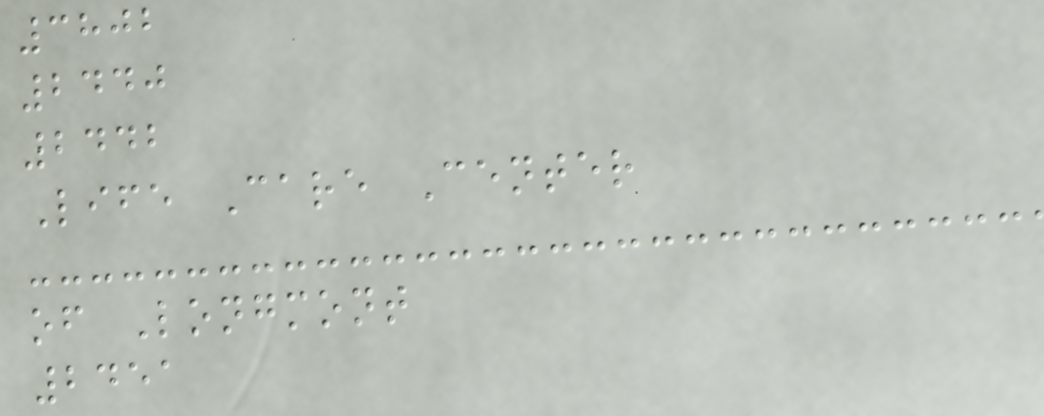3802
2440
2442
Life Care Center
of Longmont
2451
